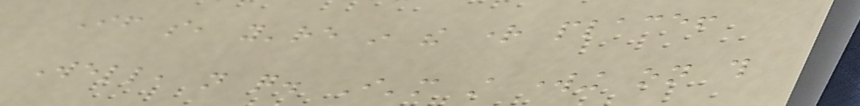If so, you're in the right place!
Well, not quite. I'm still working on this
